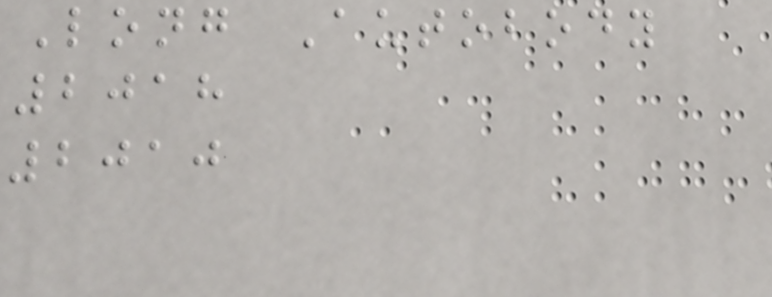Long Autobody
2018
2010
